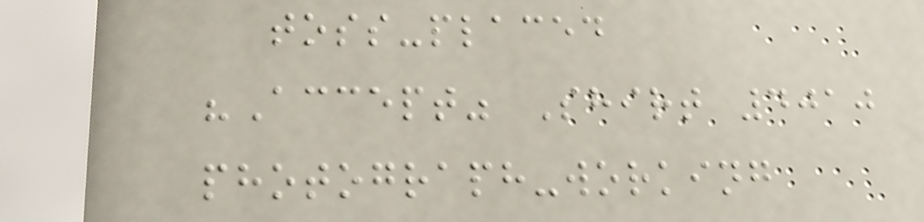toss-placed
"Accept" Shirt 4010
photograph-working
